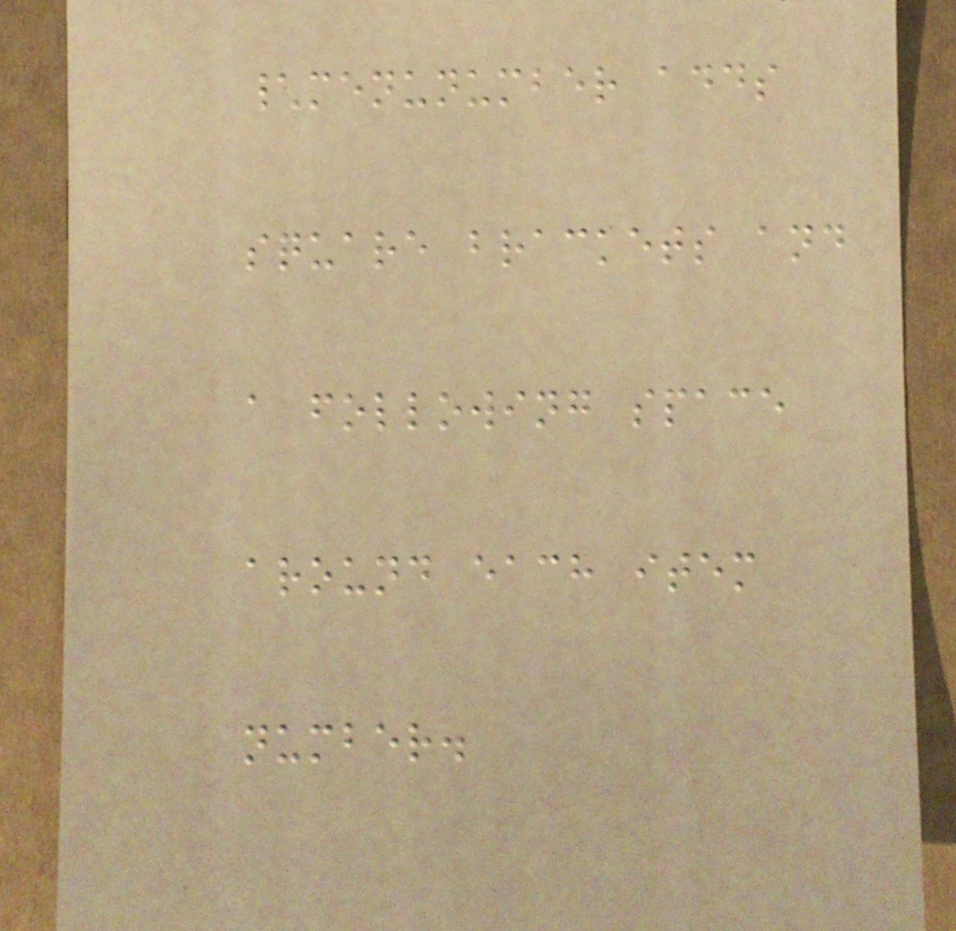\menunumber adds
square brackets and
a following space
around each item
number.
